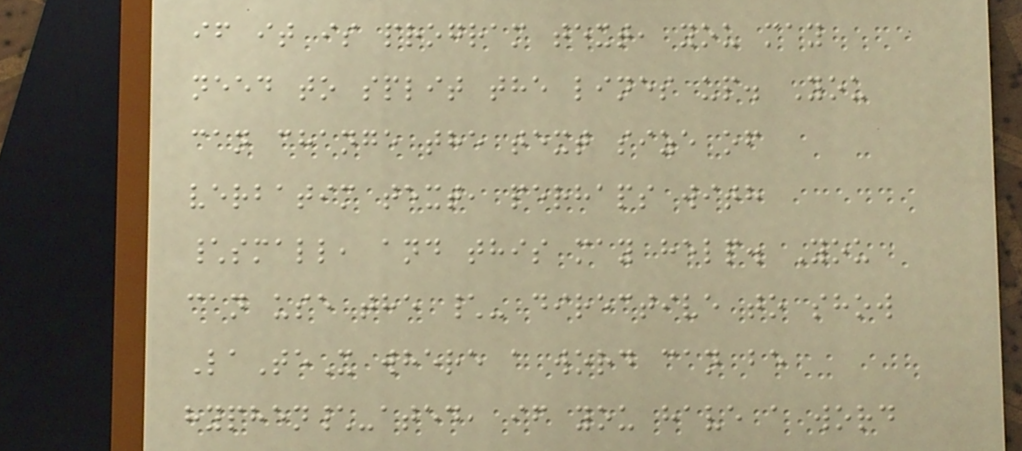if it is program text, you may
need to split the lines up. You
can change the text size of
verbatim text, perhaps with
\small, and this may help. You
can use the \- directive to show
LaTeX where a word can be
hyphen\-ated, if you have a word
